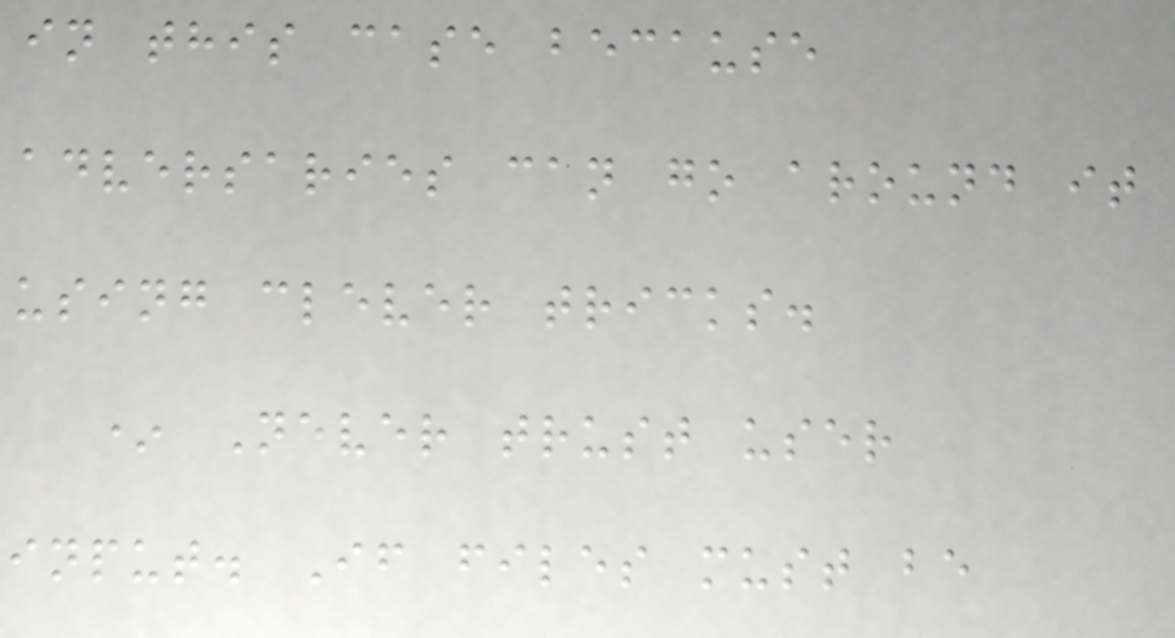in this case because
adversaries can go around it
using clever tricks.
* Never trust user
input. If files must be
